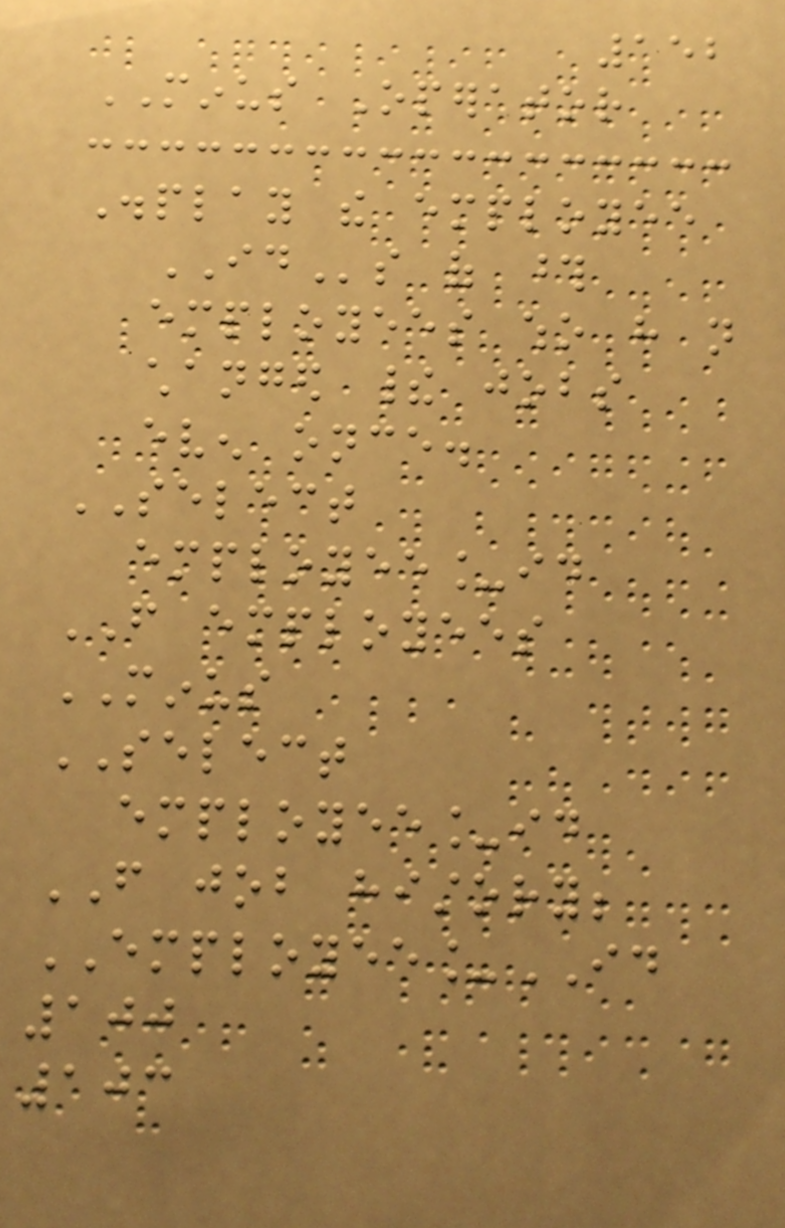152
MINUS Operator
Display the employee
IDs of those
employees who have not
changed their jobs
even once.
SELECT
employee_id
FROM employees
MINUS
SELECT
employee_id
FROM job history;
EMPLOYEE_ID
100
103
